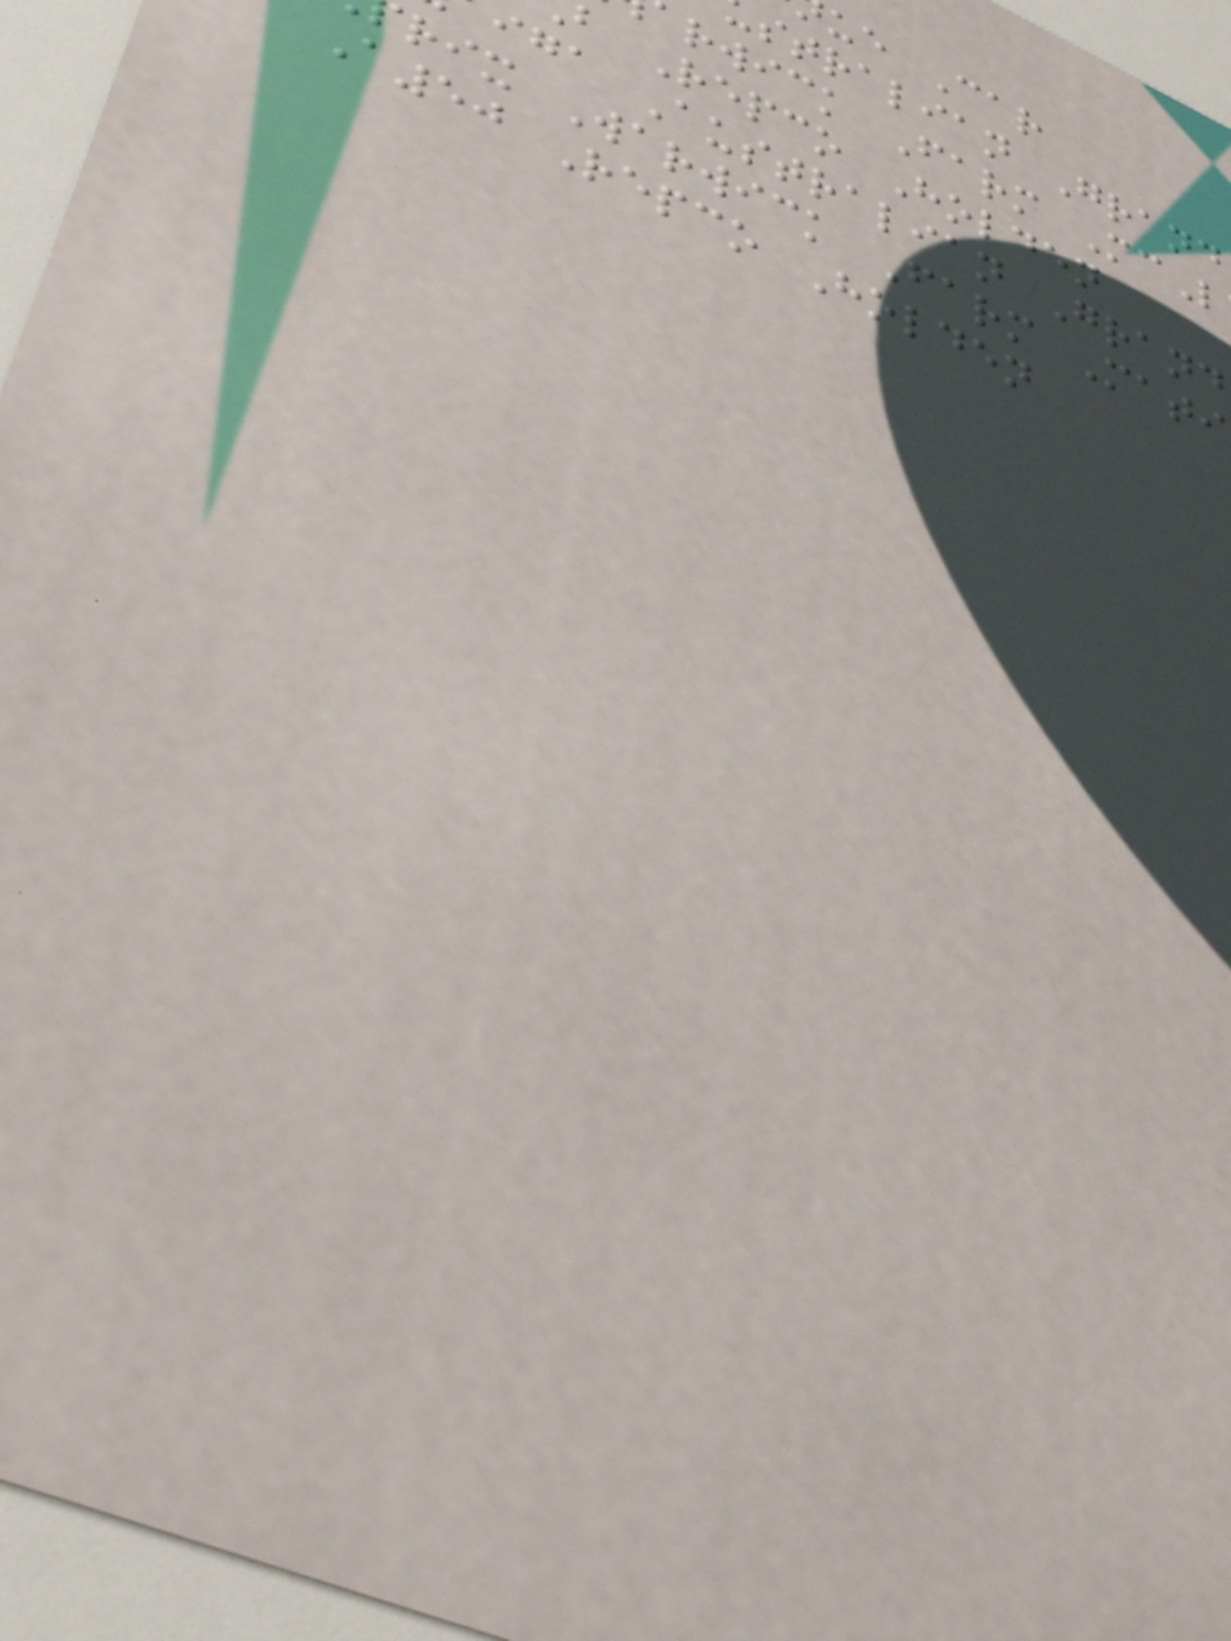ue Car
stralian Grand
rwick Farm McL
b Repco Holden
iga Australian Grand
rix Warwick Farm Mati
A50 Repco Holden
